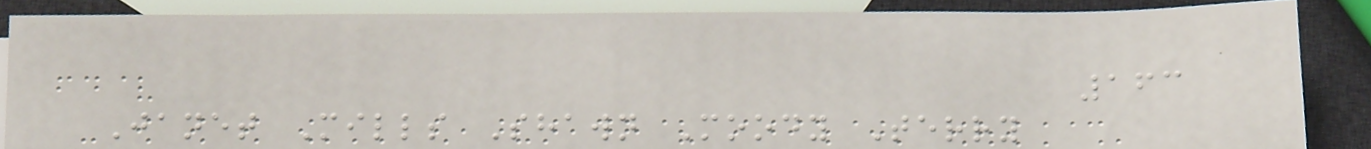163
Janet Mills Shawn Moody Terry
